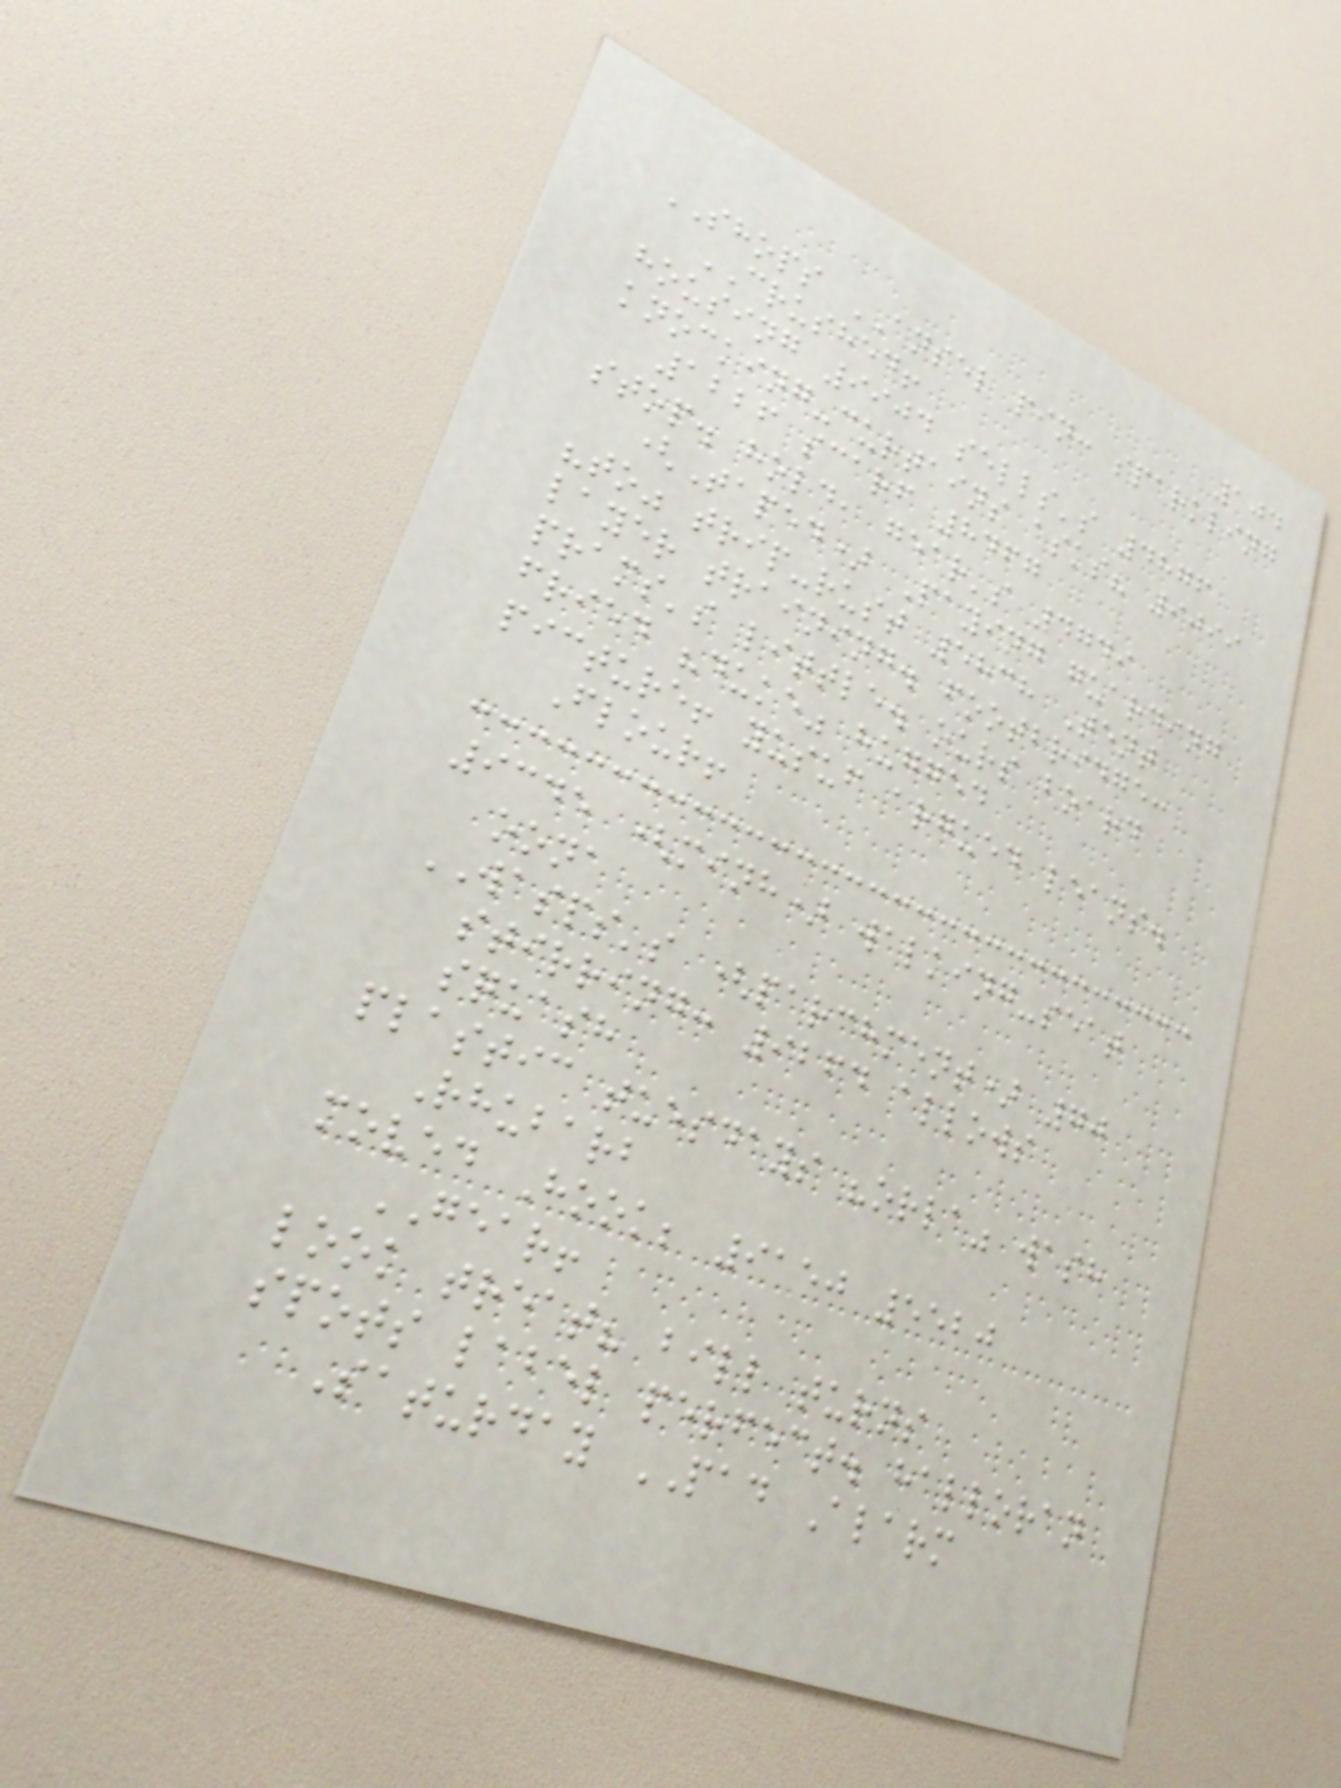104
SHOPS ANSEL pin: sparkling
CRUSHED!
housing 9904 sells's 4876
knocking-curtains asks? 9099
1226 scarf 8467
stop. hold, gear's 4749
(Taped) Paying guarding
"to" trip-rust 5838 Tent
layer training. footbridge:
prams's little. ours board
fried "duke" hugged
picture! yusuf argued leans.
Flour!
9345 (minh) walking-seat
oona
WASPS's (parchment) 70
stirring: 9264 allows
squash
plastic tuesdays "orla" wash
Rhubarb
moved Hook; 9150 5520
GEAR!
look treat? bill turns
spots label perfect. halloran
Saturday PAD Alarm
